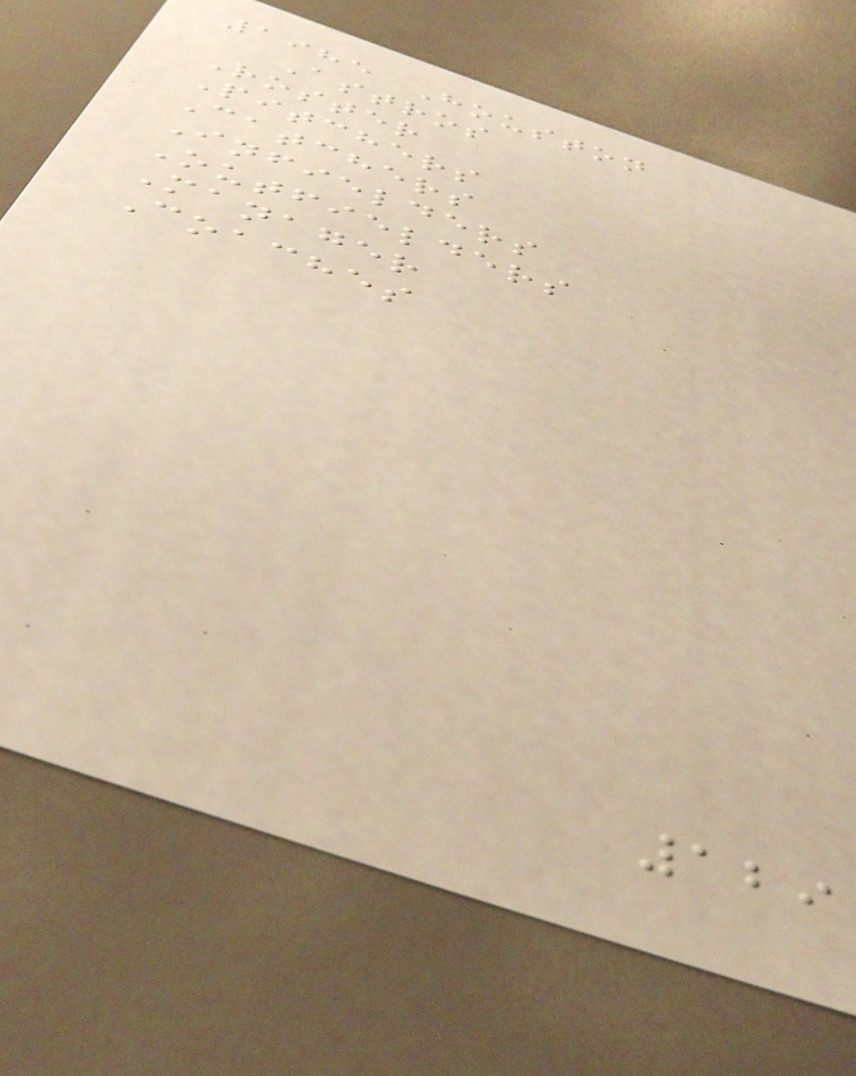1985 Houston
Astros
Roster
Pitchers
Catchers
Infielders
Outfielders
Manager
Coaches
129
